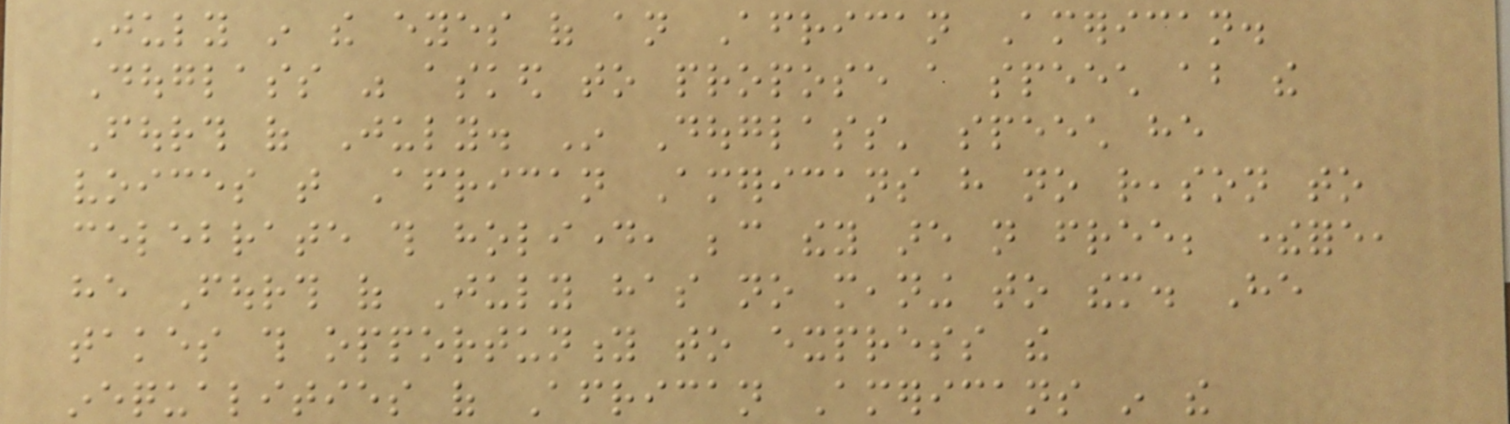July in the eyes of an African American.
Douglass was asked to propose a speech about the
Fourth of July. In Douglass' speech he
voices that African Americans have no reason to
celebrate this holiday, because they are not free; therefore,
he Fourth of July has no meaning to them. He
takes this opportunity to express the
inequalities of African Americans in the
